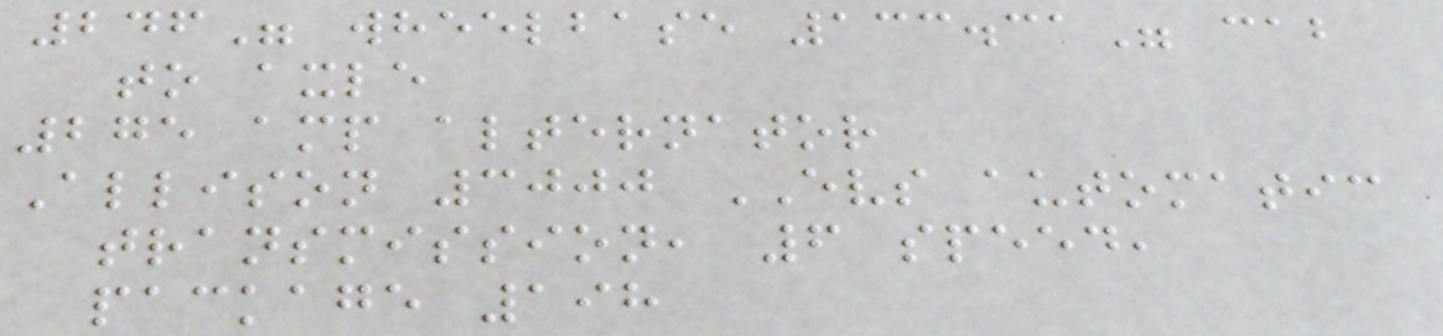246" wheelbase 133.31" cab
to axle
275 amp alternator
Allison 3000 EVS automatic
transmission, 6 speed,
package 198
